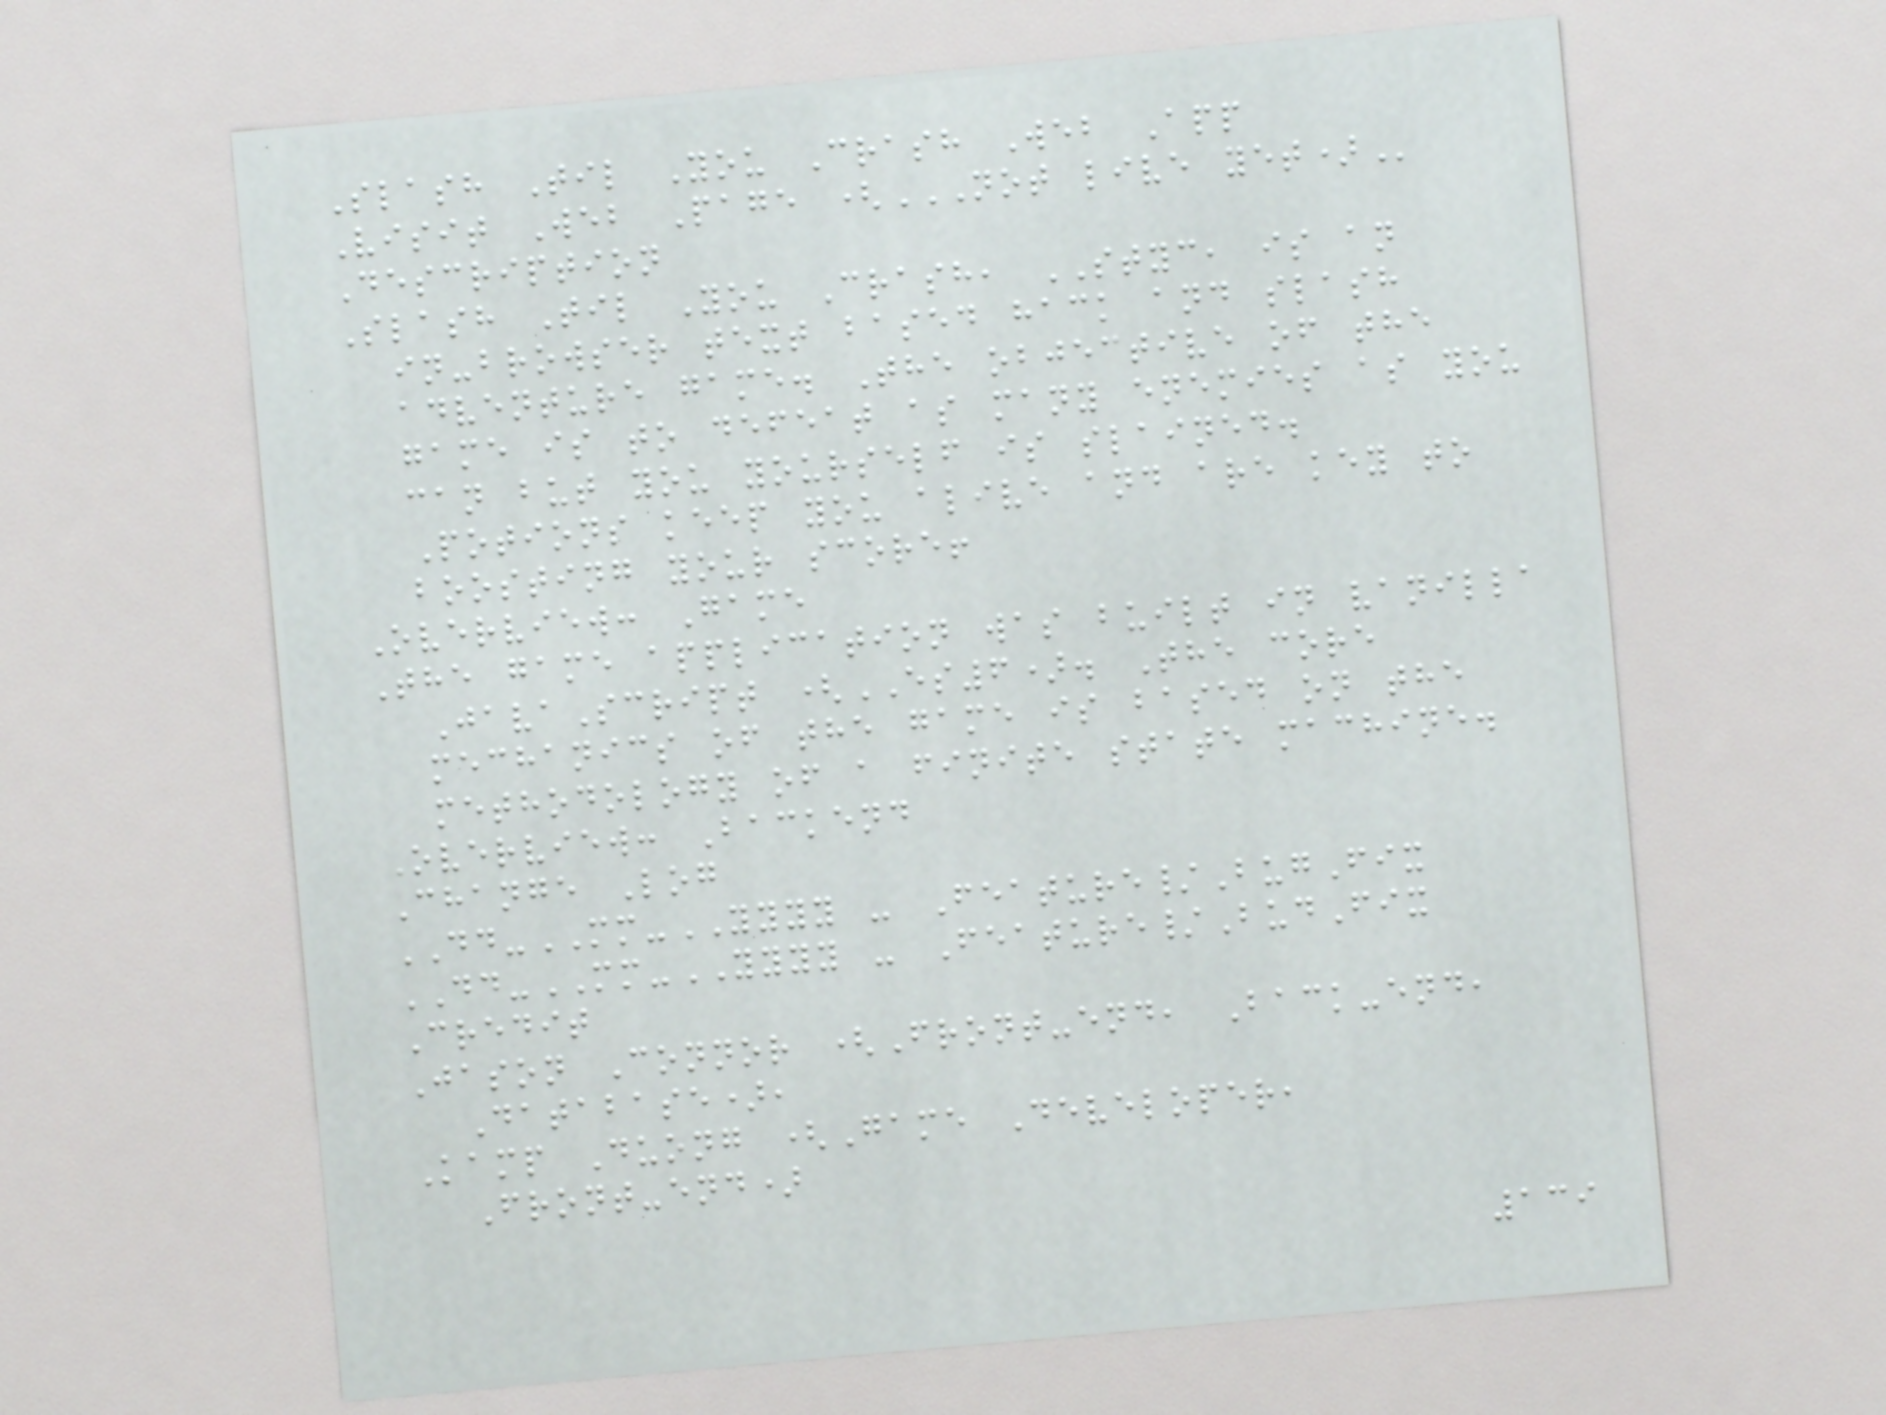Slash Til You Crash Web App
Visit Web Page (NOT LIVE YET)
Description
Slash Til You Crash, STYC, is an
in-browser text based hack and slash
adventure game. The objective of the
game is to defeat as many enemies as you
can but you yourself is slained.
Potions keep you alive and are key to
boosting your score!
Overview: Game
The game application was built in vanilla
JavaScript (ES6). The core
mechanics of the game is based on the
methodology of a finite state machine.
Overview: Backend
Change Log
DD-MM-YYYY - Feature/BugFix
DD-MM-YYYY - Feature/BudFix
Credit
Jason Connor (Front-end, Back-end,
Database),
Kamp Duong (Game Developer,
Front-end)
139
